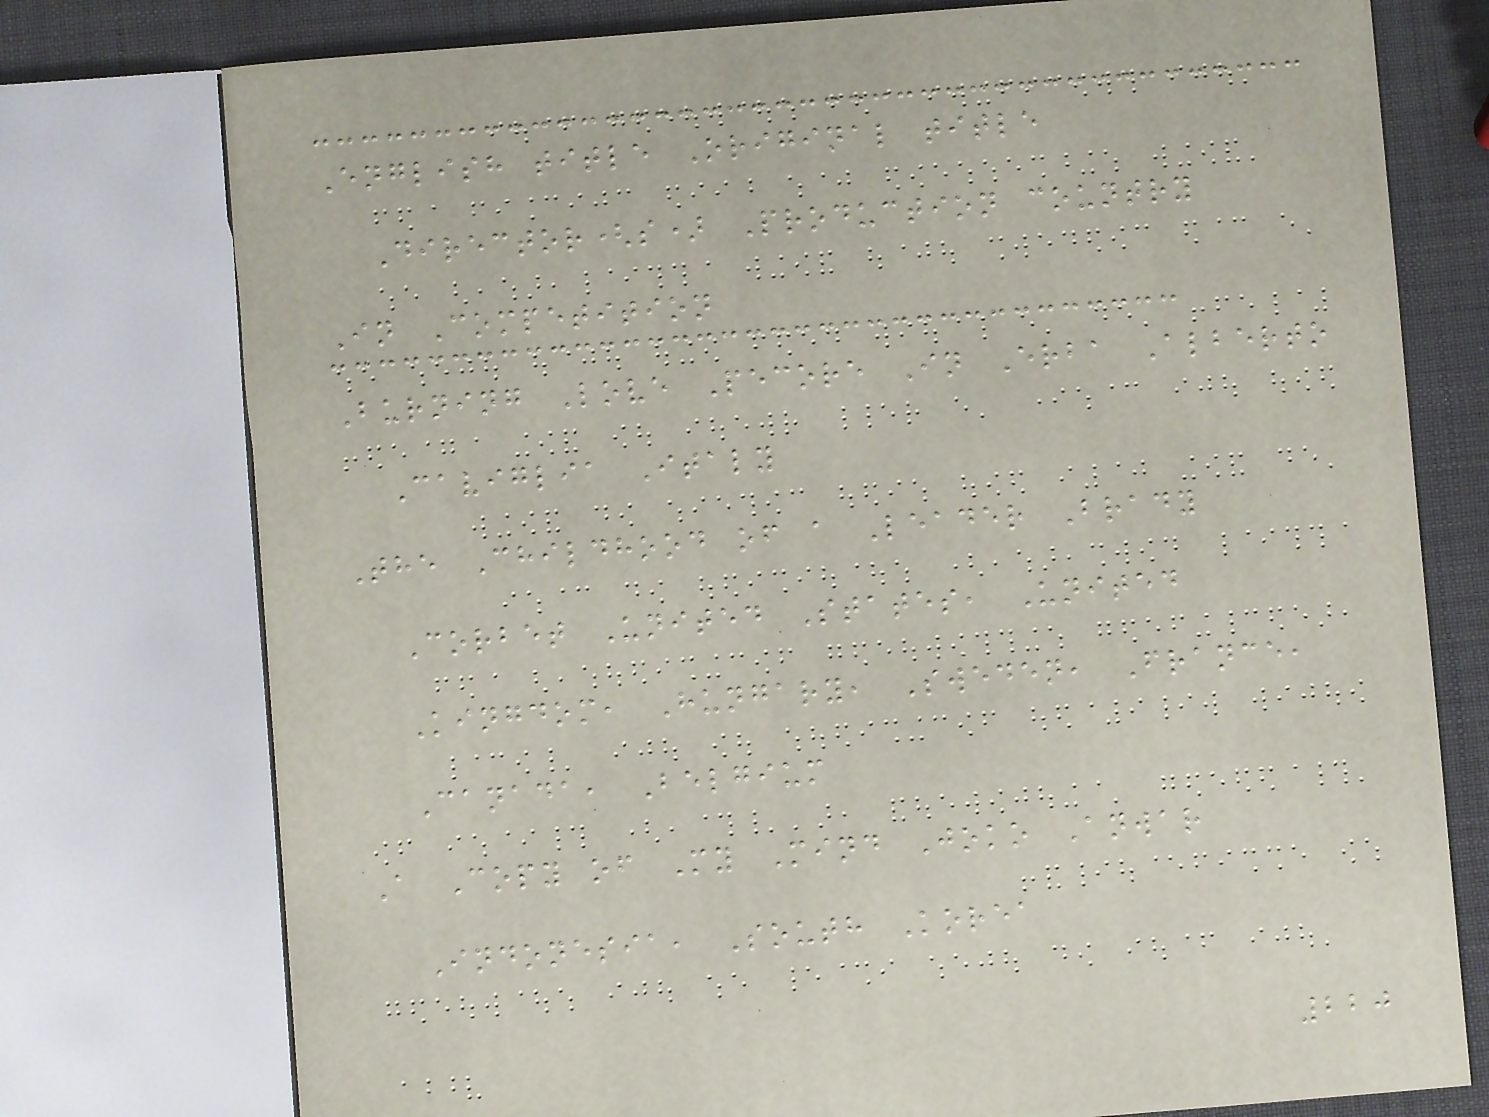English title Original title
Director(s) Production country
In Competition
Burning Love Pecore In Erba Alberto
Caviglia Italy
The Childhood of a Leader Brady
Corbet United States, United
Kingdom, Hungary, Sweden, France,
Canada, Belgium
A Copy of My Mind Joko Anwar
Indonesia, South Korea
220
